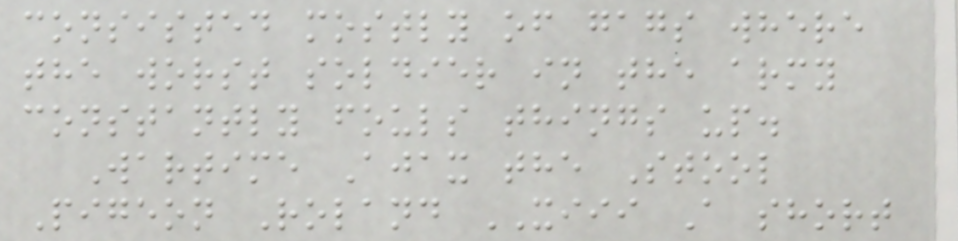consisted mostly of gags where
the worst soldier in the army
constantly fouls things up.
Wartime Ajax the Stool
Pigeon Roland XIII A short
